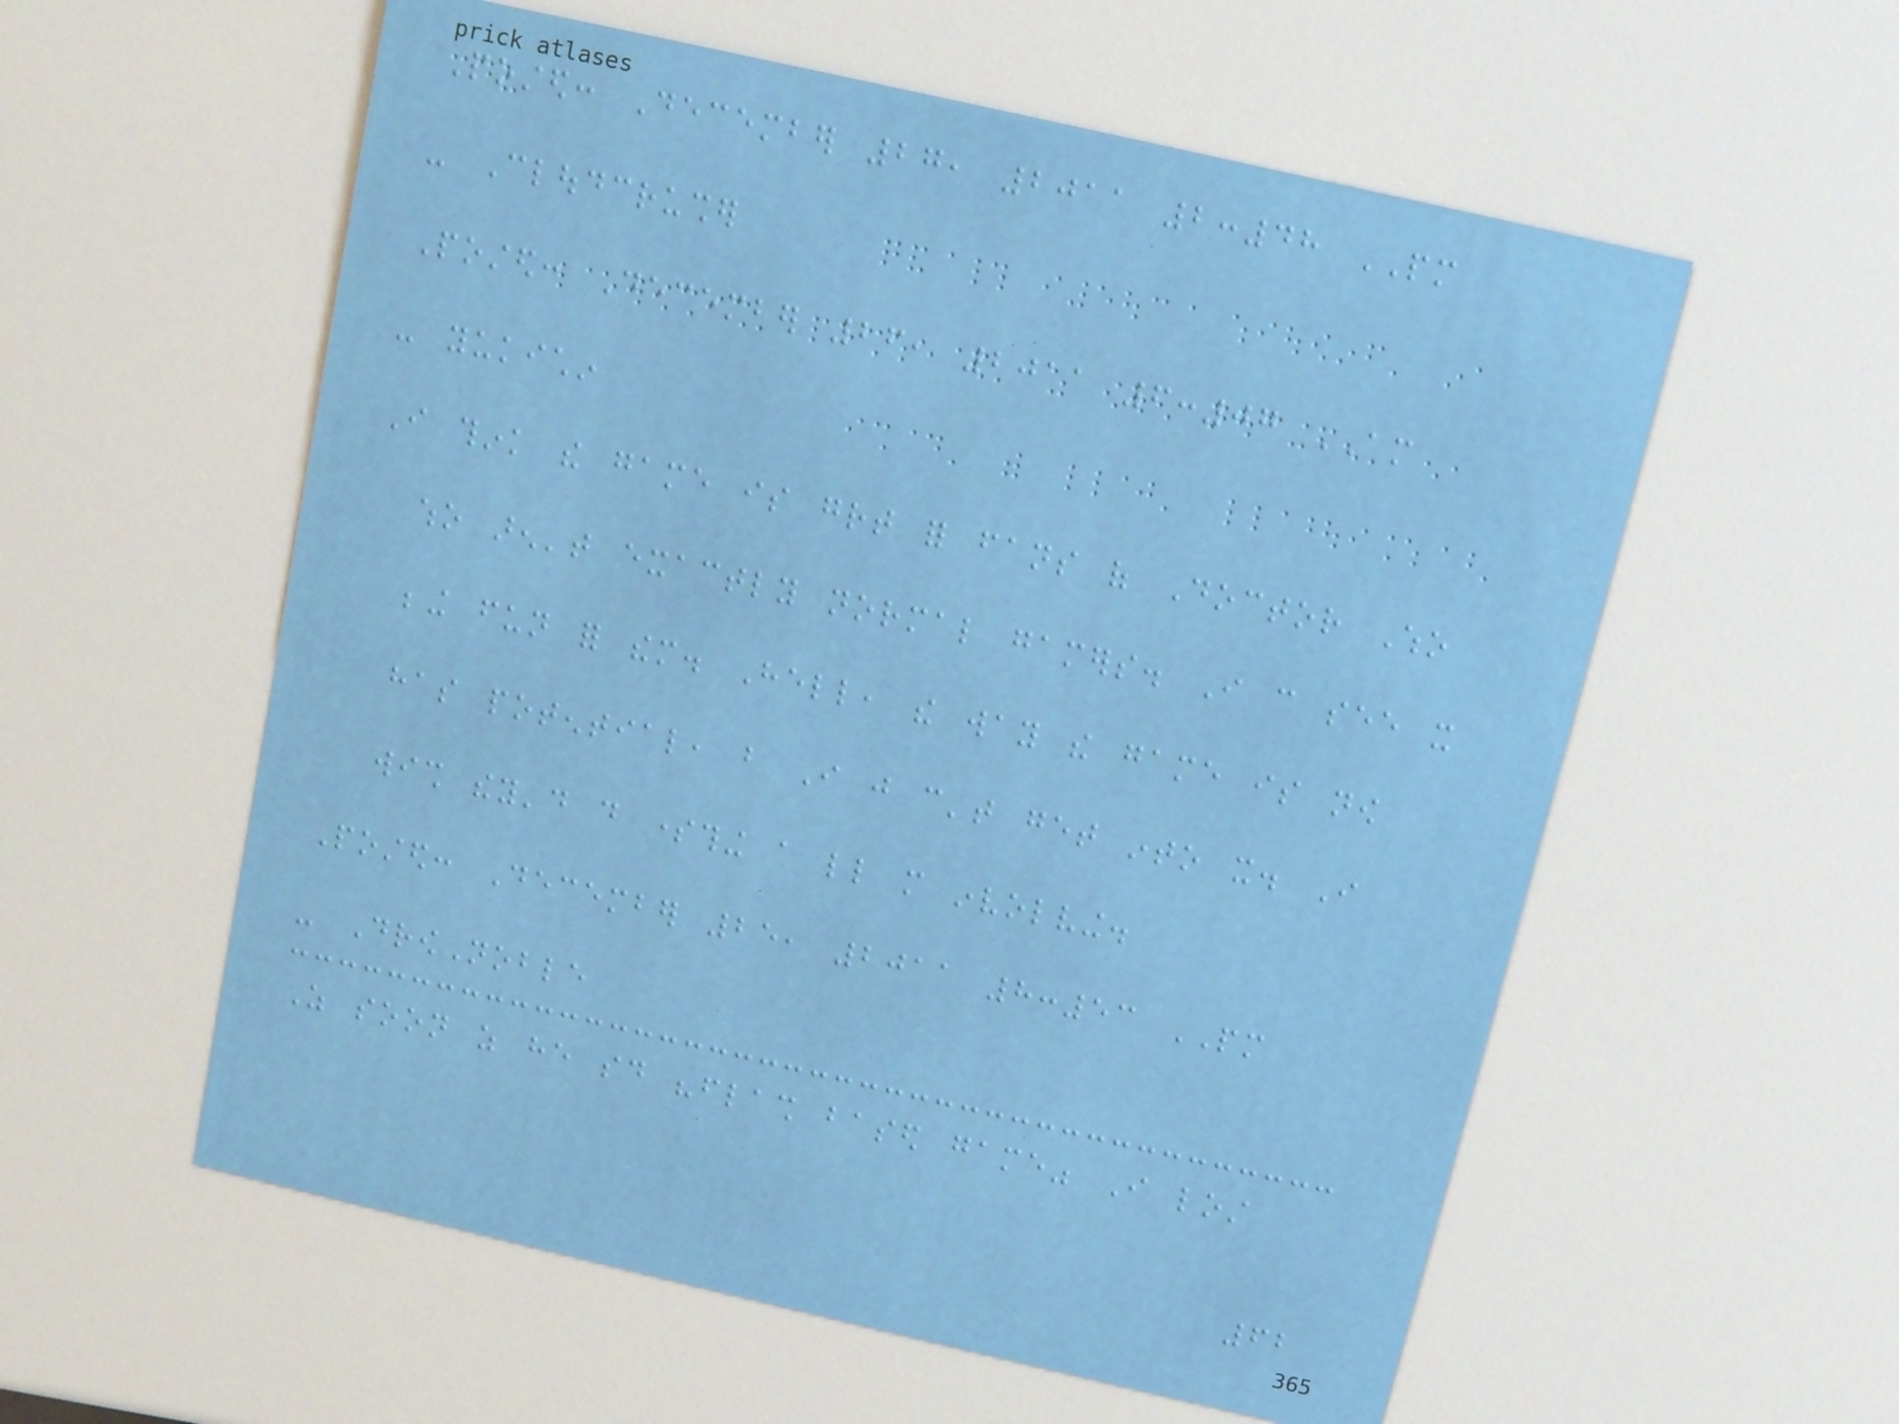Posted: December 27, 2011 2:48 PM
- Cloudcrusher
Posted: December 26, 2011 6:07 AM
- yukichin
I think the game is great for fans of Doctor Who
who aren't exactly normal gamers. I can see it
being fun for them. Hell, the way the game is now
has potential, but I just can't get into it. I
wish they'd do something a little more involving.
Posted: December 25, 2011 8:53 PM
- DrowNoble
As soon as he said "flash based game" I lost
62
